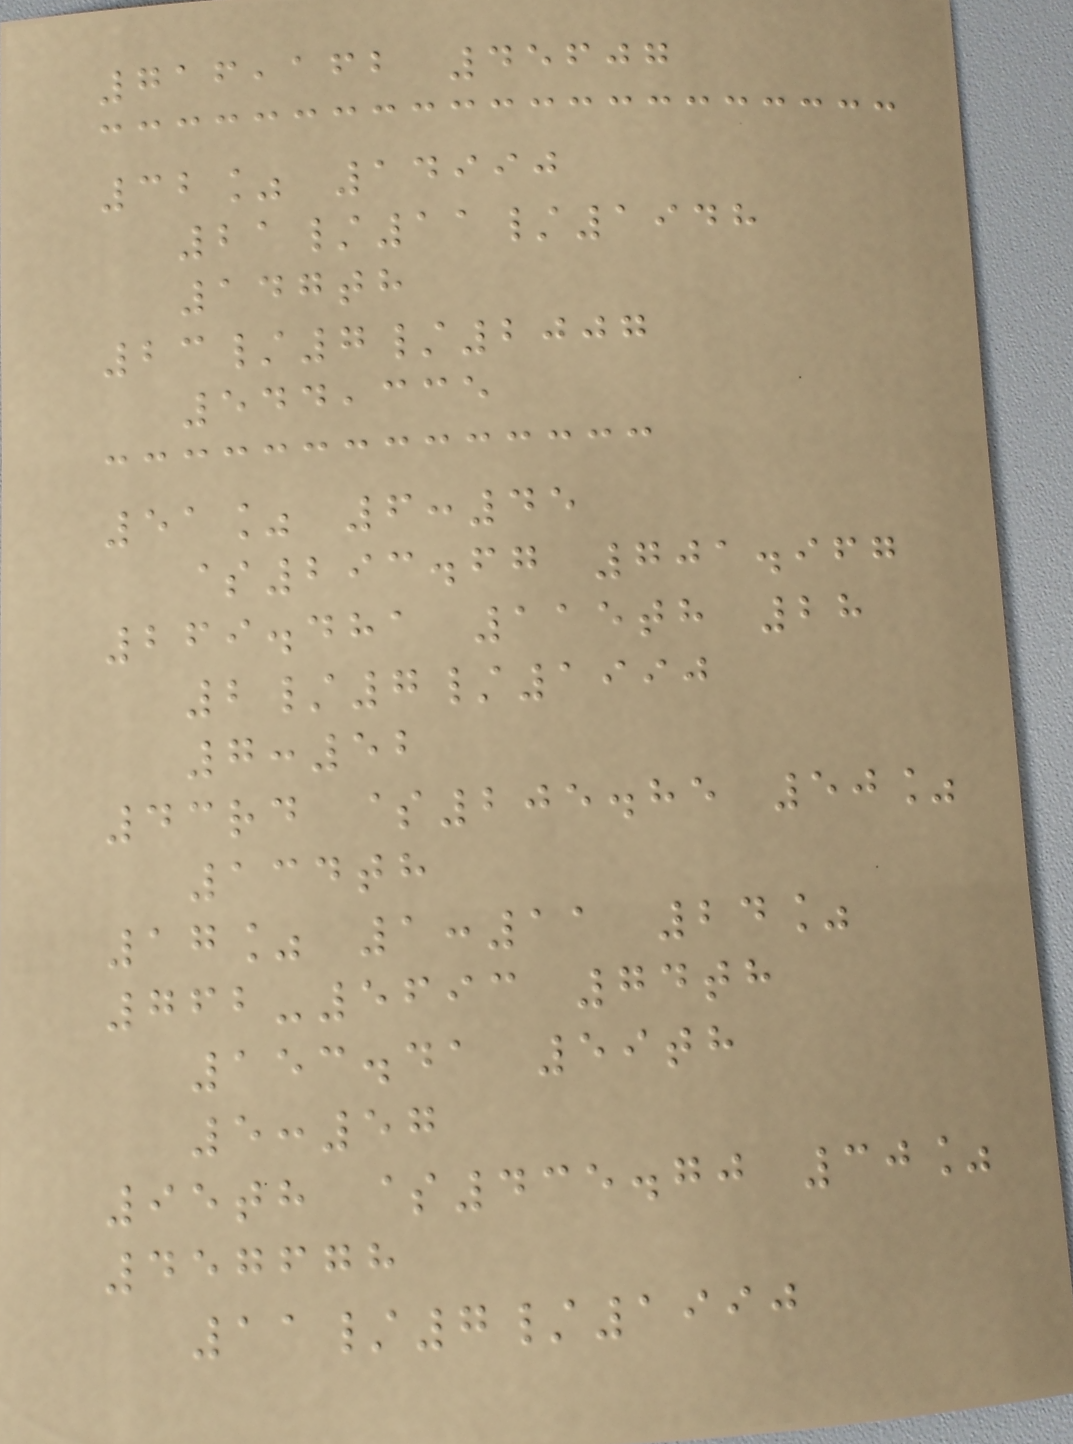716,162 45607
32% 14990
21/11/1948
147th
23/7/2007
544,335
51% 6:45
$293.67 701.967
269.481 115th 28
2/7/1990
7:52
43rd $205.85 50%
134th
17% 1:11 24%
762-5693 74th
153.41 59th
5:57
95th $435.70 30%
457678
11/7/1990
